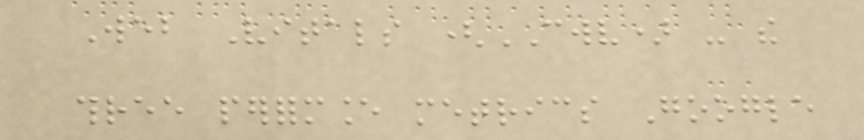Web Vitals (CWV) - the
three performance metrics Google
